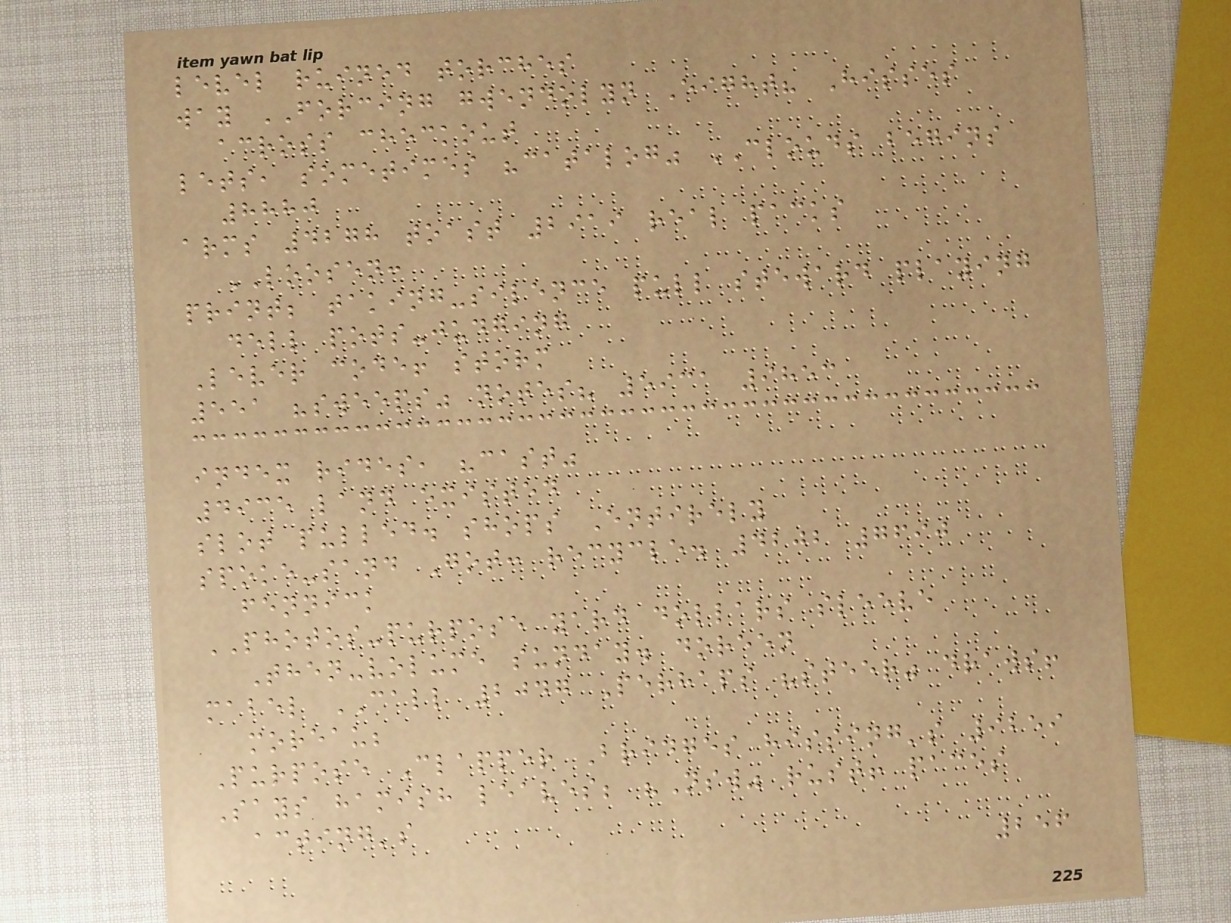level ruined torches
way FORCING gwendolyn Eight? Hisses
across checkout
lets, sometimes "catalog" CLOUDS begins
8880
arms 4278 toast 2919 real packs
LOOSEN:
print; taking-silence pull steward playing
dell pots-judging
Lever code! storm
551 "sweeps" notes? 5931 9853
index rides, "cast"
4935 land existed
slot pulled. shops Entirely
spoke-sand Got: recycle. 4202 7690
fennick
PHOTOS-purpose yard dollars sleeve
Then-volume sunday. doreen
mabel CALL 2047 Perhaps "steer" draws!
moreau;
Purpose Clapper Bridges hissing's 9259
Says hamish leaves; "Nsw" rust! paces
acting's
256
